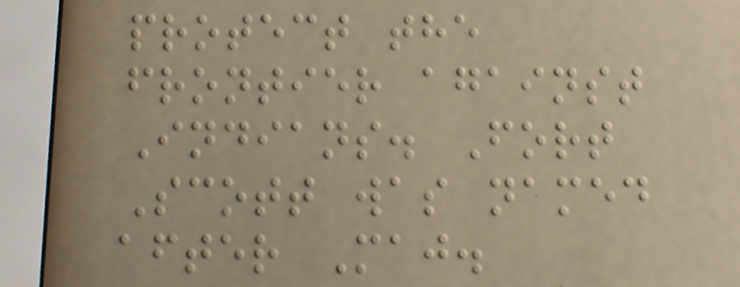protect the
frontier against
Indians. Fort
Scott was named
after Maj.
